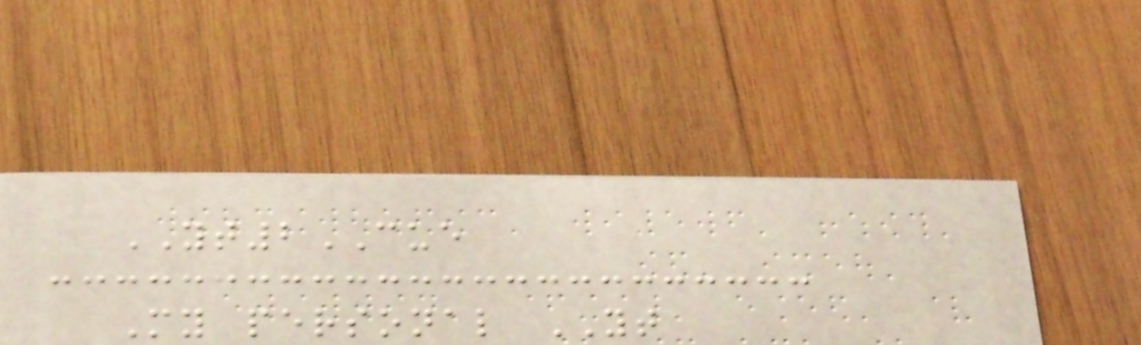YT2CUE
My personal YT
